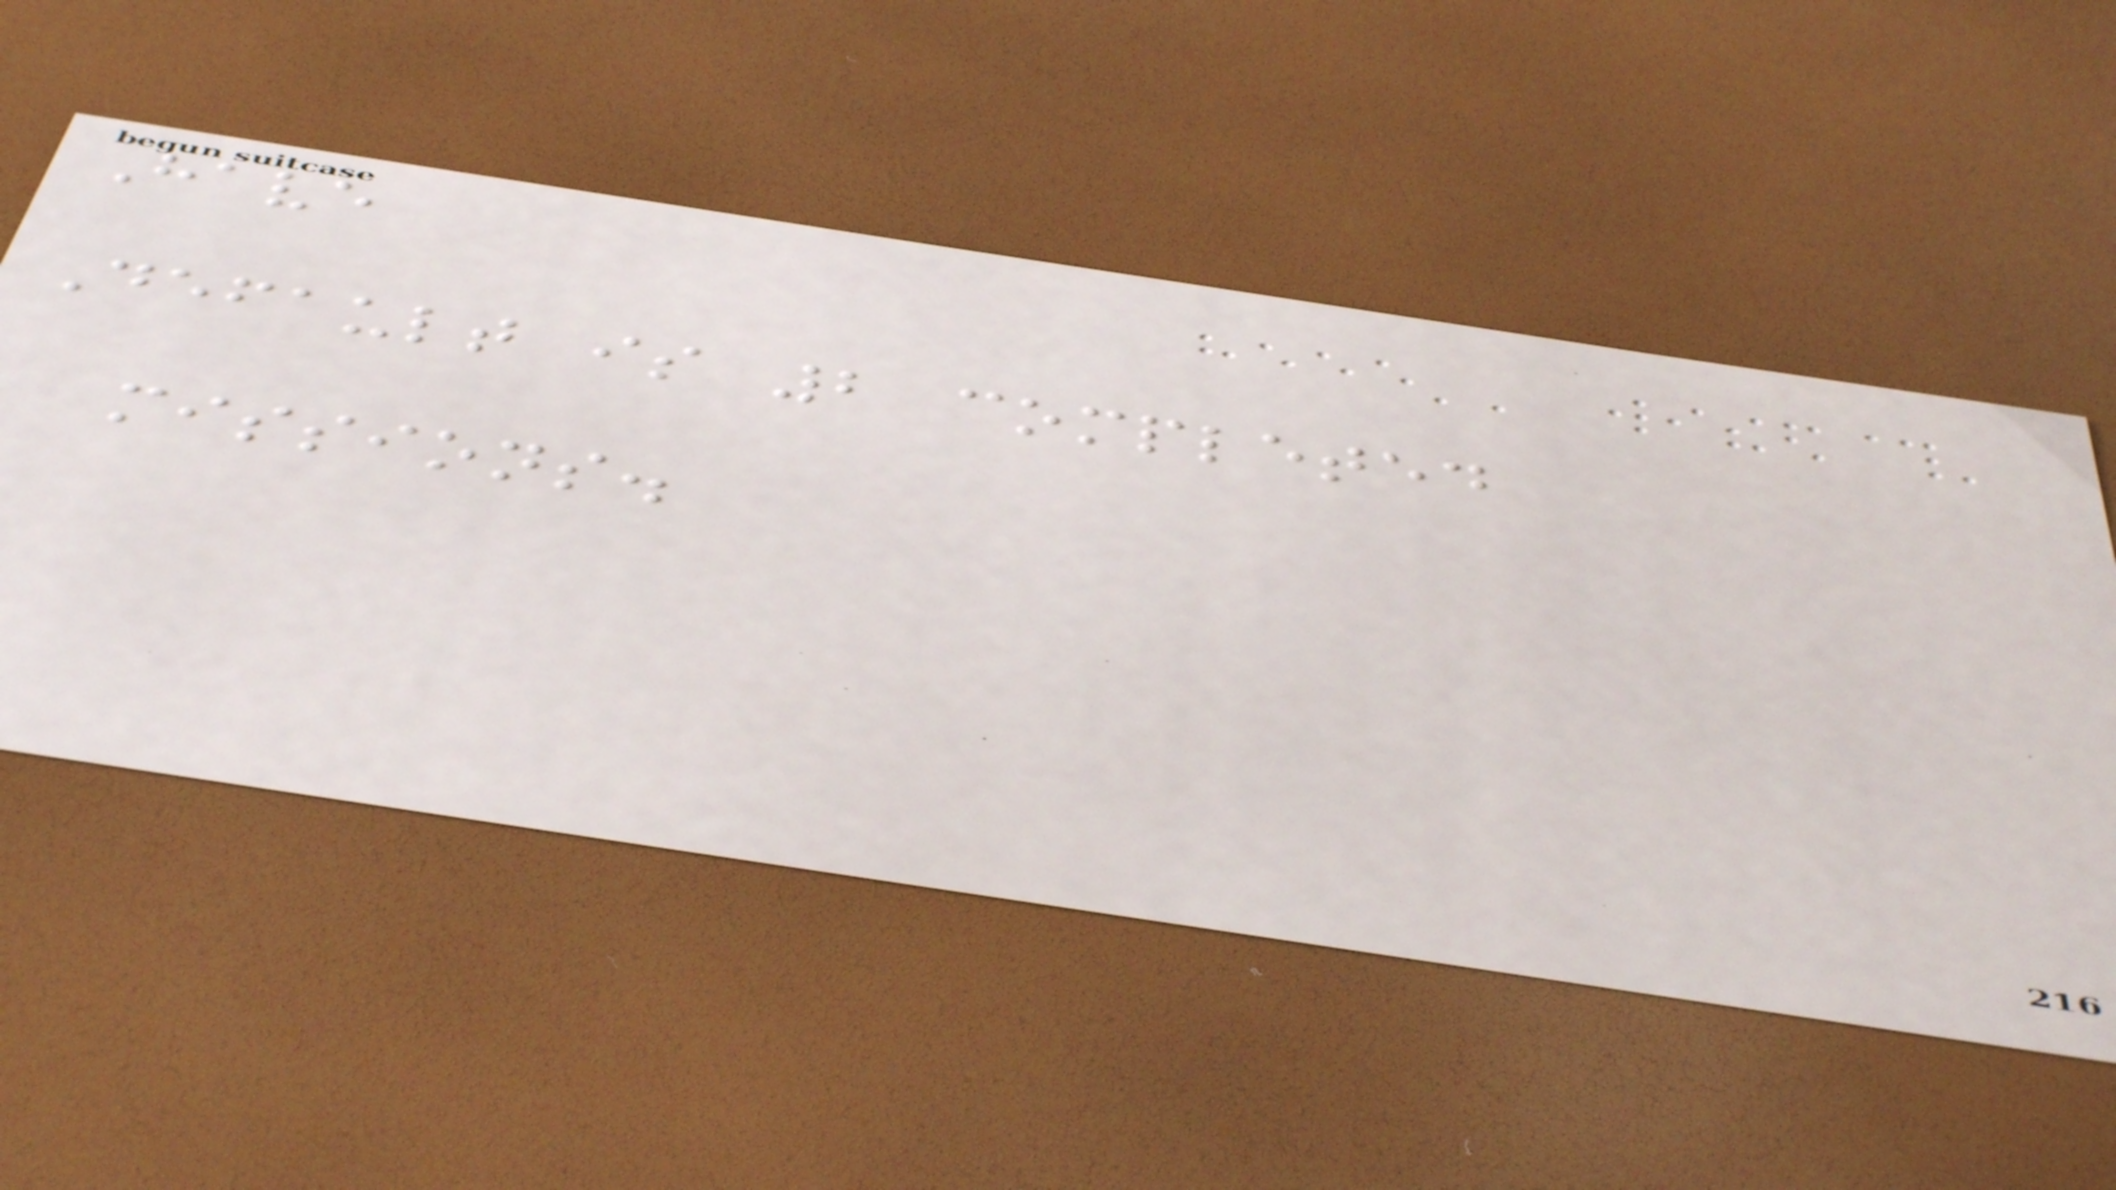Have
Default is 2 completed
missions.
